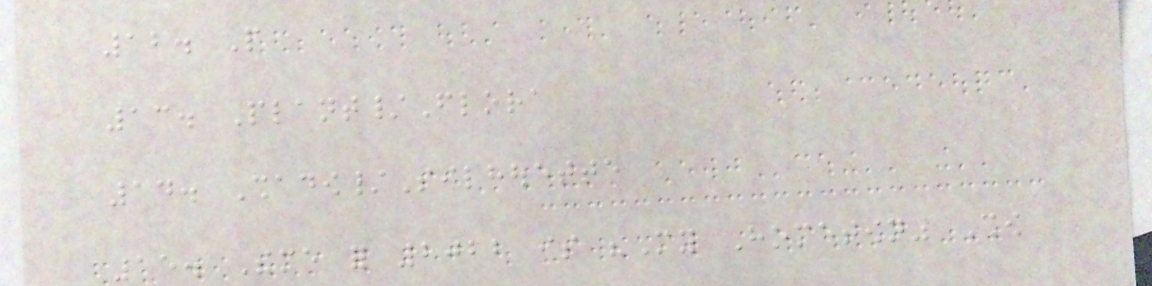12. People
13. Plant/Flora
14. Shadow/Silhouette
15. Theme for 2022 is "My Hometown" Show
